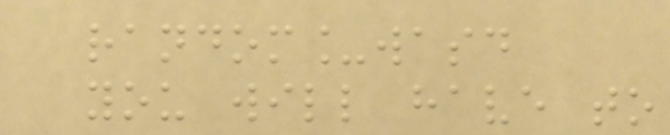random_wasd
you will have to
